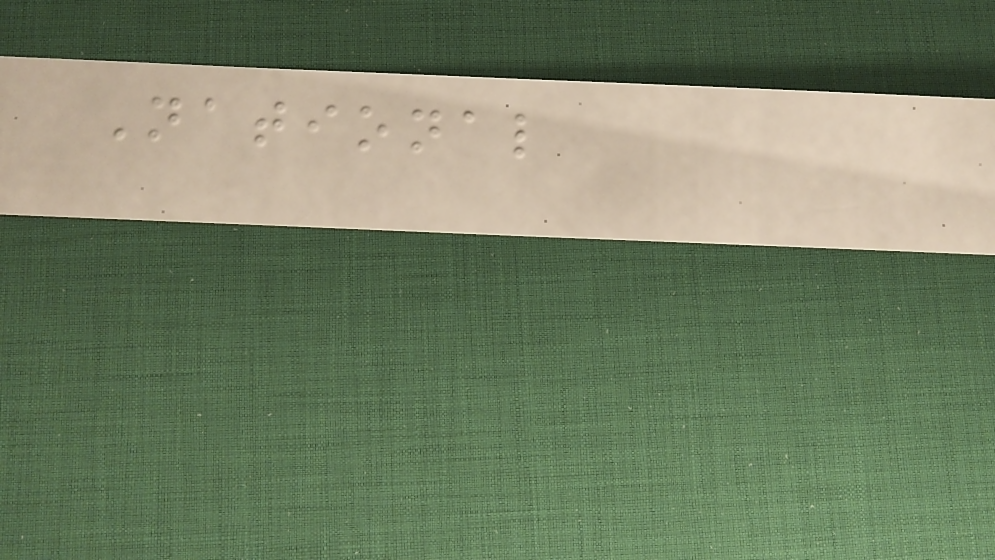National
